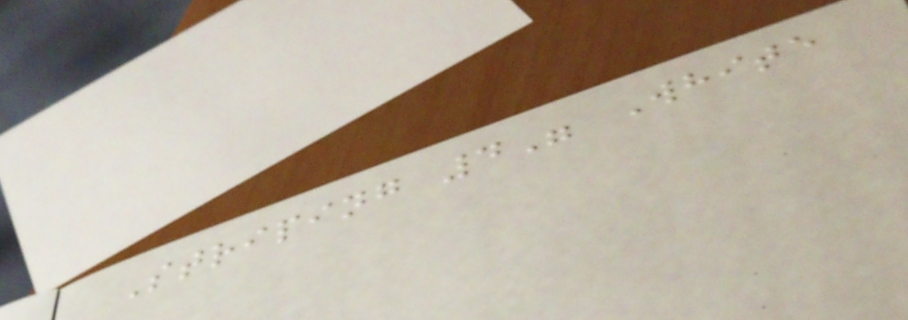Striping 4" White
